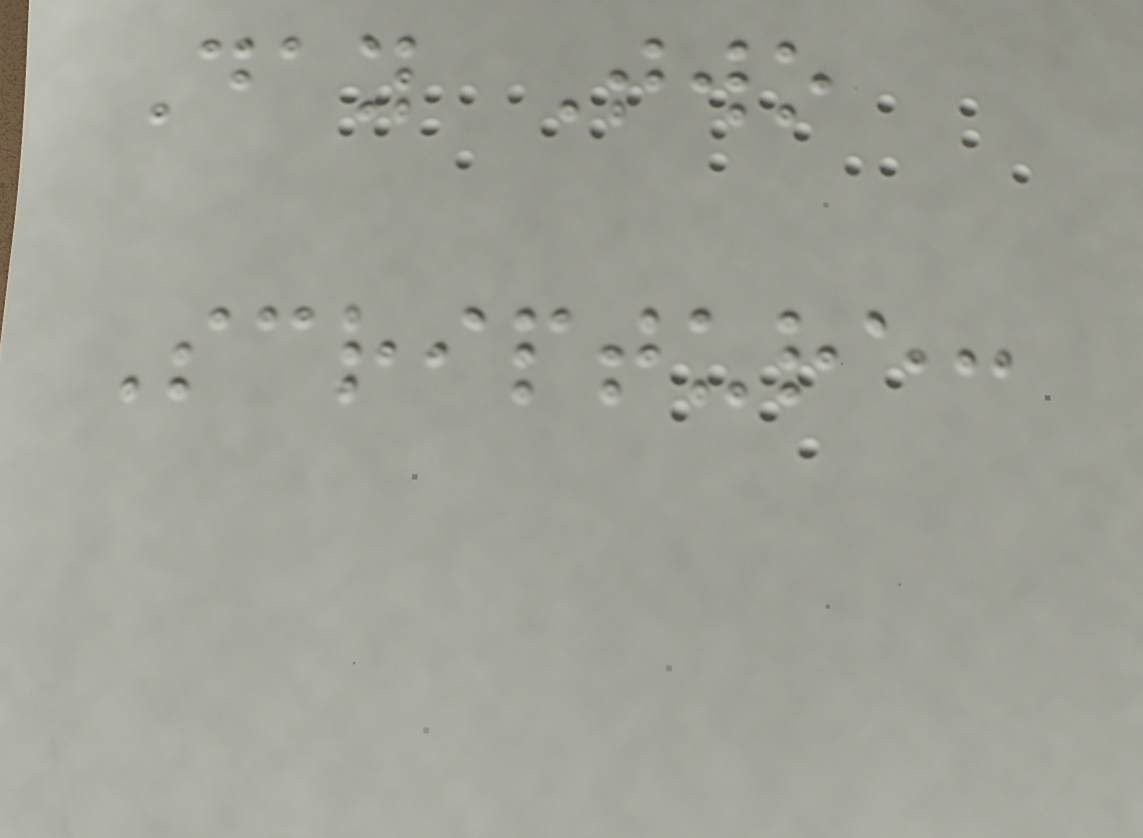Day Two
Scripture:
